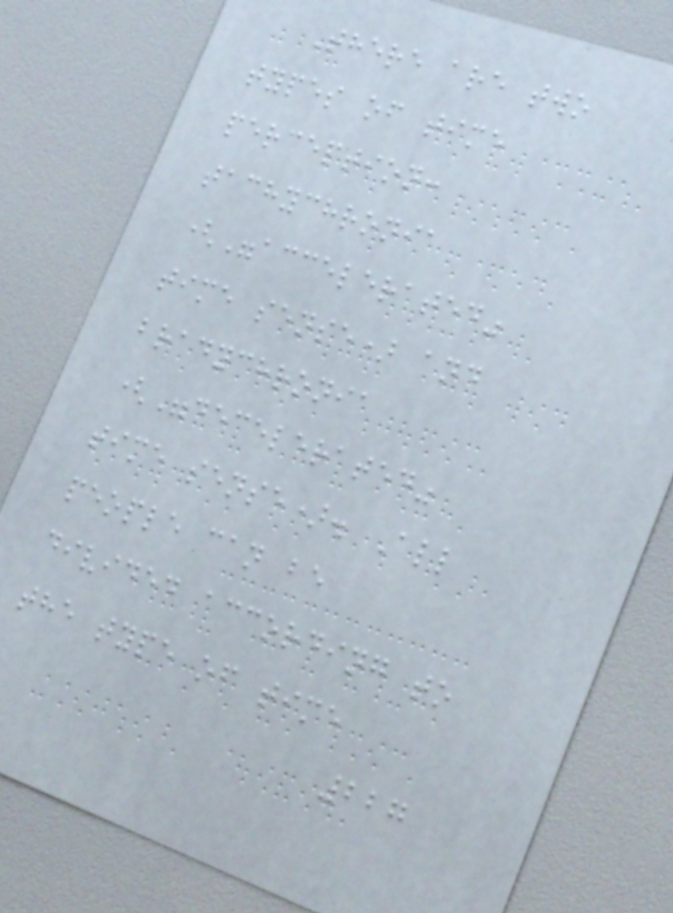There are two
types of time
perception:
tachychronia
("accelerated"
time sense) and
bradychronia
("decelerated"
time sense). All
people can be
divided according to
the type of time
227
